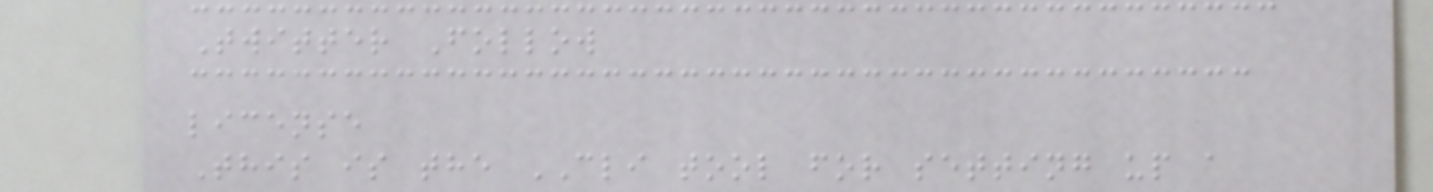Twitter Follow
license
This is the CLI tool for setting up a
